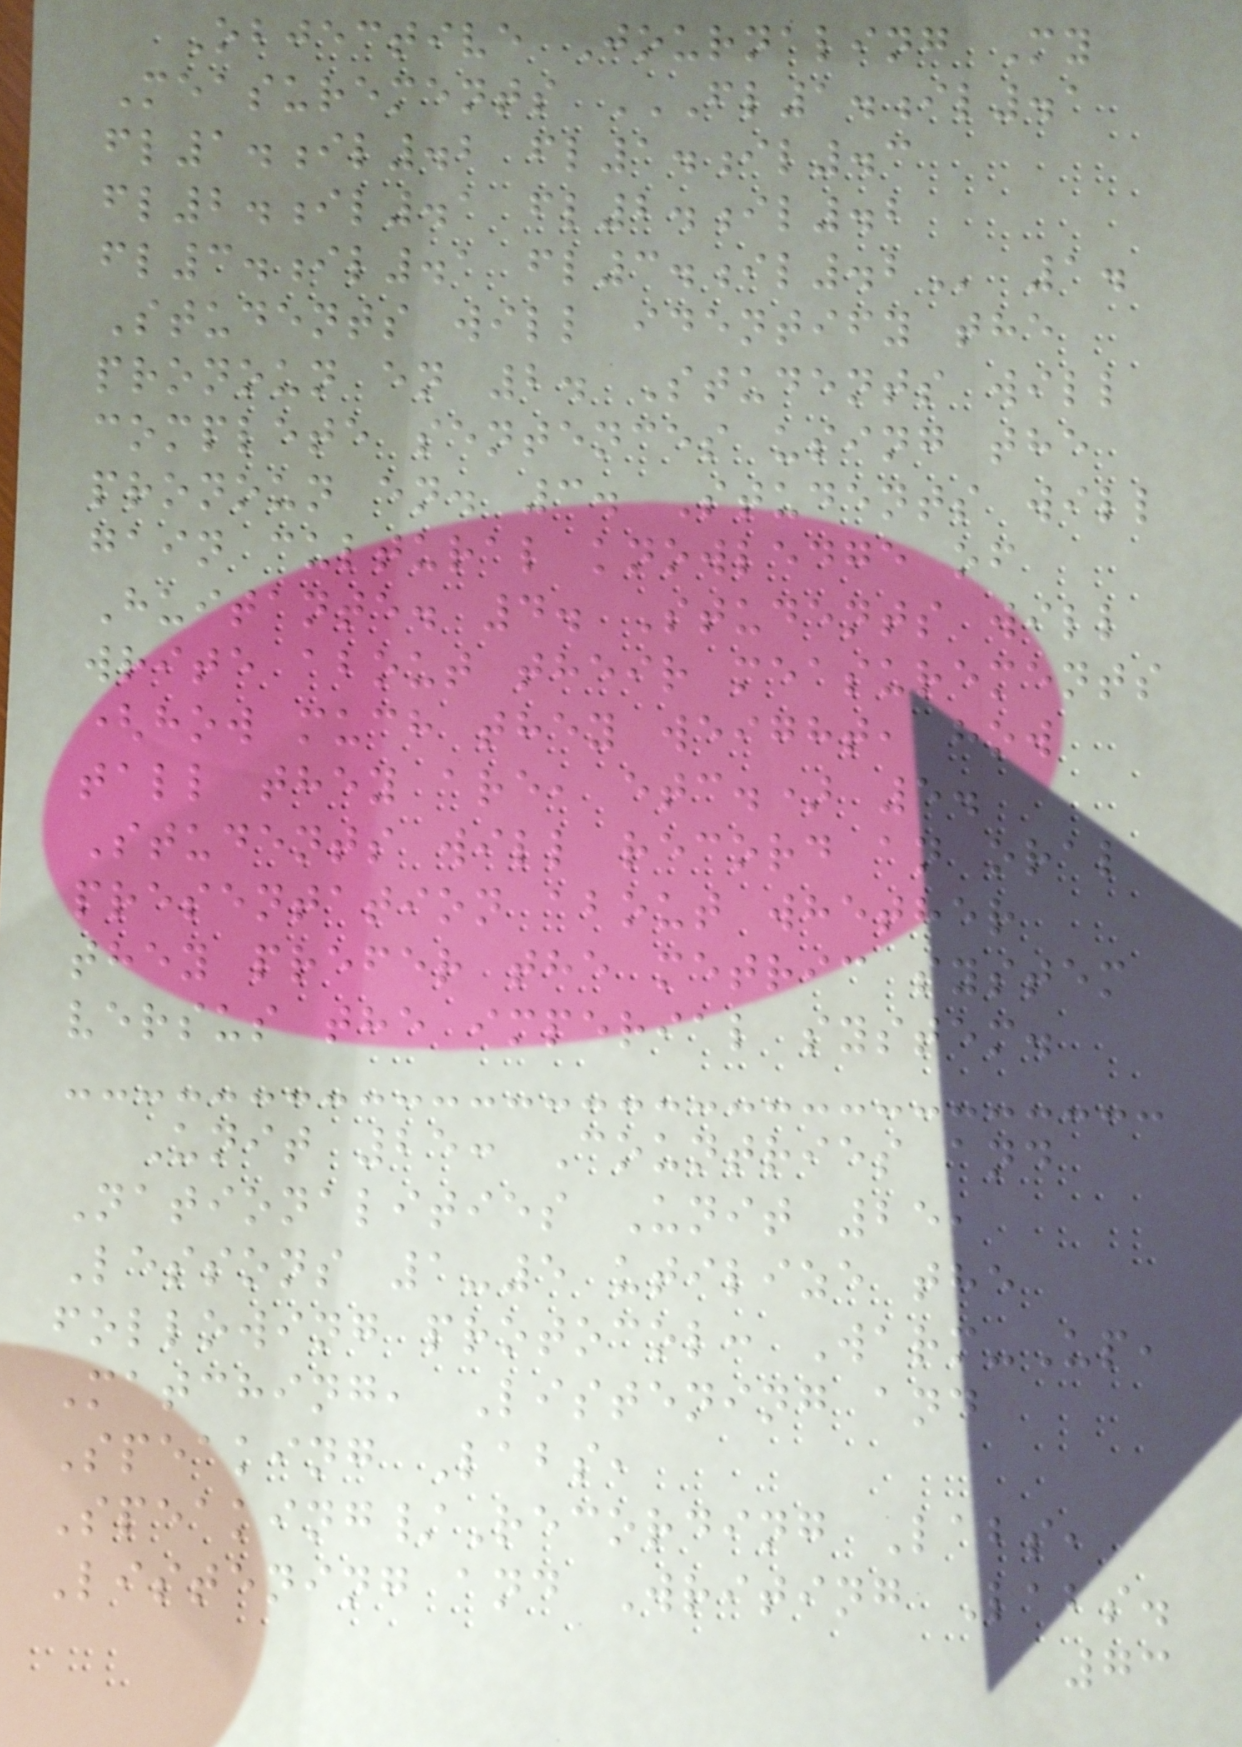Objective Journaling My
Measurements FL1.IL.1
FL1.IL.2 FL1.IL.3
FL2.IL.1 FL2.IL.2
FL3.IL.1 FL3.IL.2 1.
Students will identify the
pronoun en 2. Students will
complete sentences using the
pronoun en. 3. Students will
gain cultural knowledge of
Huitante. 4. Students will
write about their measurements
(how much they weight, how
tall they are, etc.) 5.
Students will record an oral
presentation about whether
they prefer the metric system
versus the imperial system.
Unit 25: Countries and
Nationalities Unit 25,
Lessons 1-5 utilize the
following protocol: Warm-Up,
Matching, Listening and
Speaking Labs,
Speaking/Recording Labs,
Listening and Writing Labs.
73
